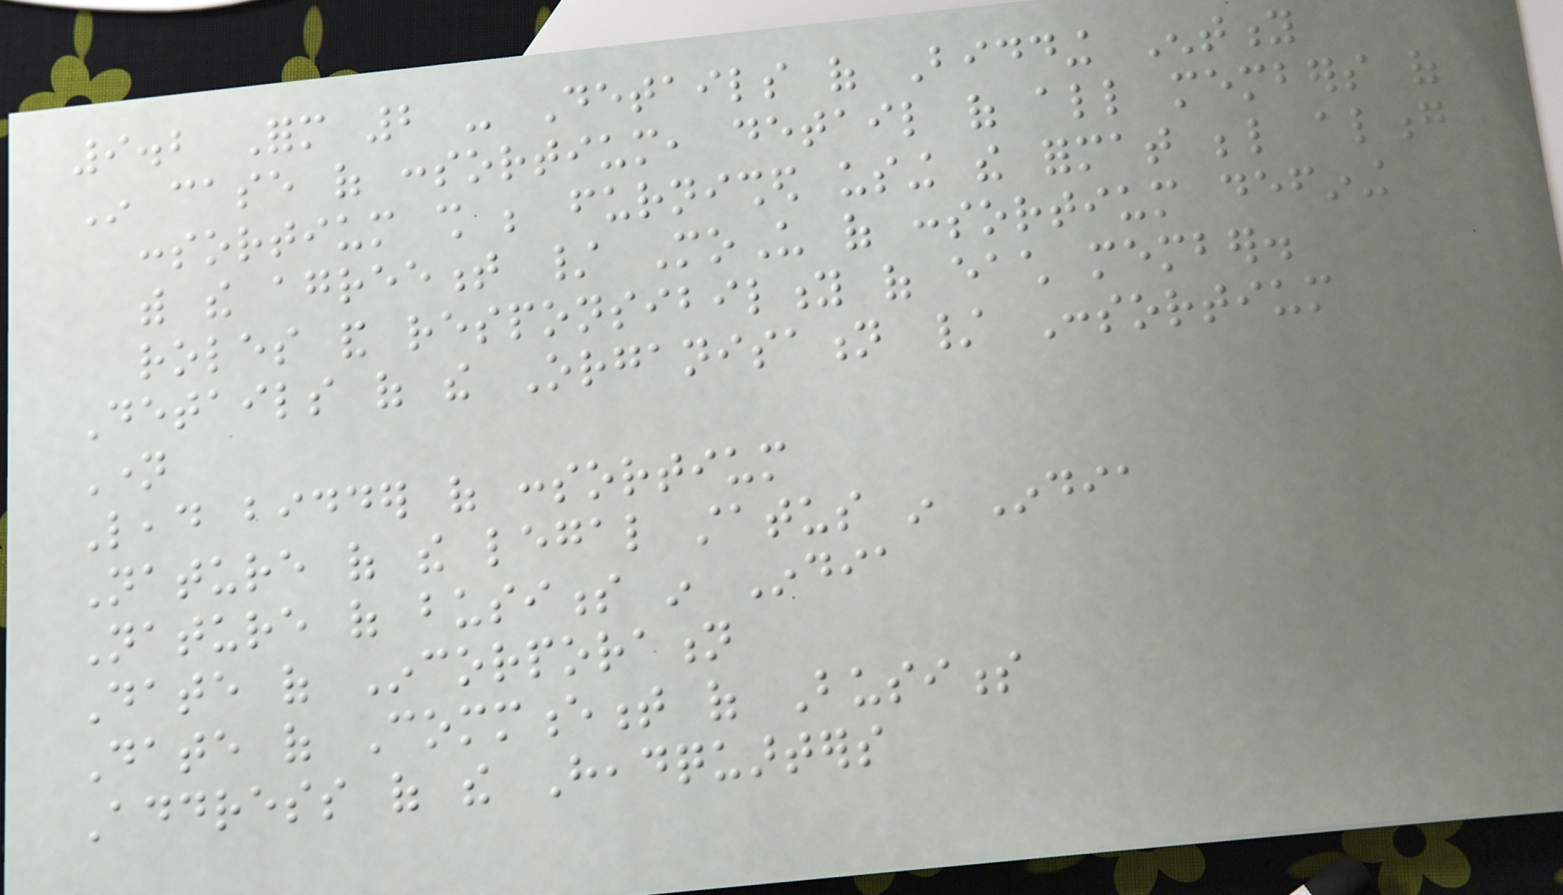9.2 Form 2 - Details of Bidding Entity
In case of consortium, detail of all members of
consortium shall be furnished using the format below along
with the agreement / MoU of consortium defining
roles and responsibility of each member.
Details of the Organisation / Consortium
Name
Lead bidder of consortium
Nature of the legal status in India
Nature of business in India
Date of Incorporation
Date of Commencement of Business
Address of the Headquarters
